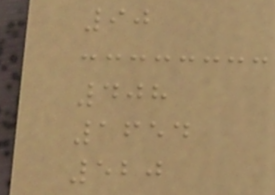90
408
1654
520
